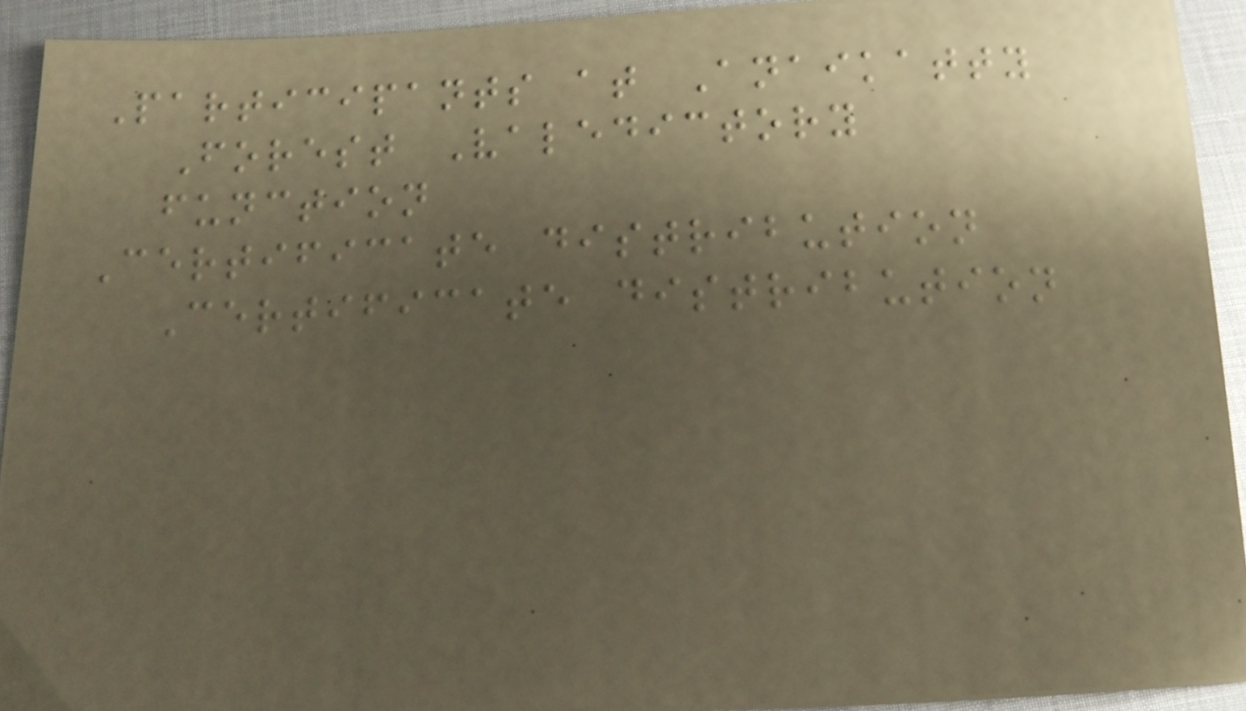Participants at Anaikatty
Forest Valedictory
function
Certificate distribution
Certificate distribution
